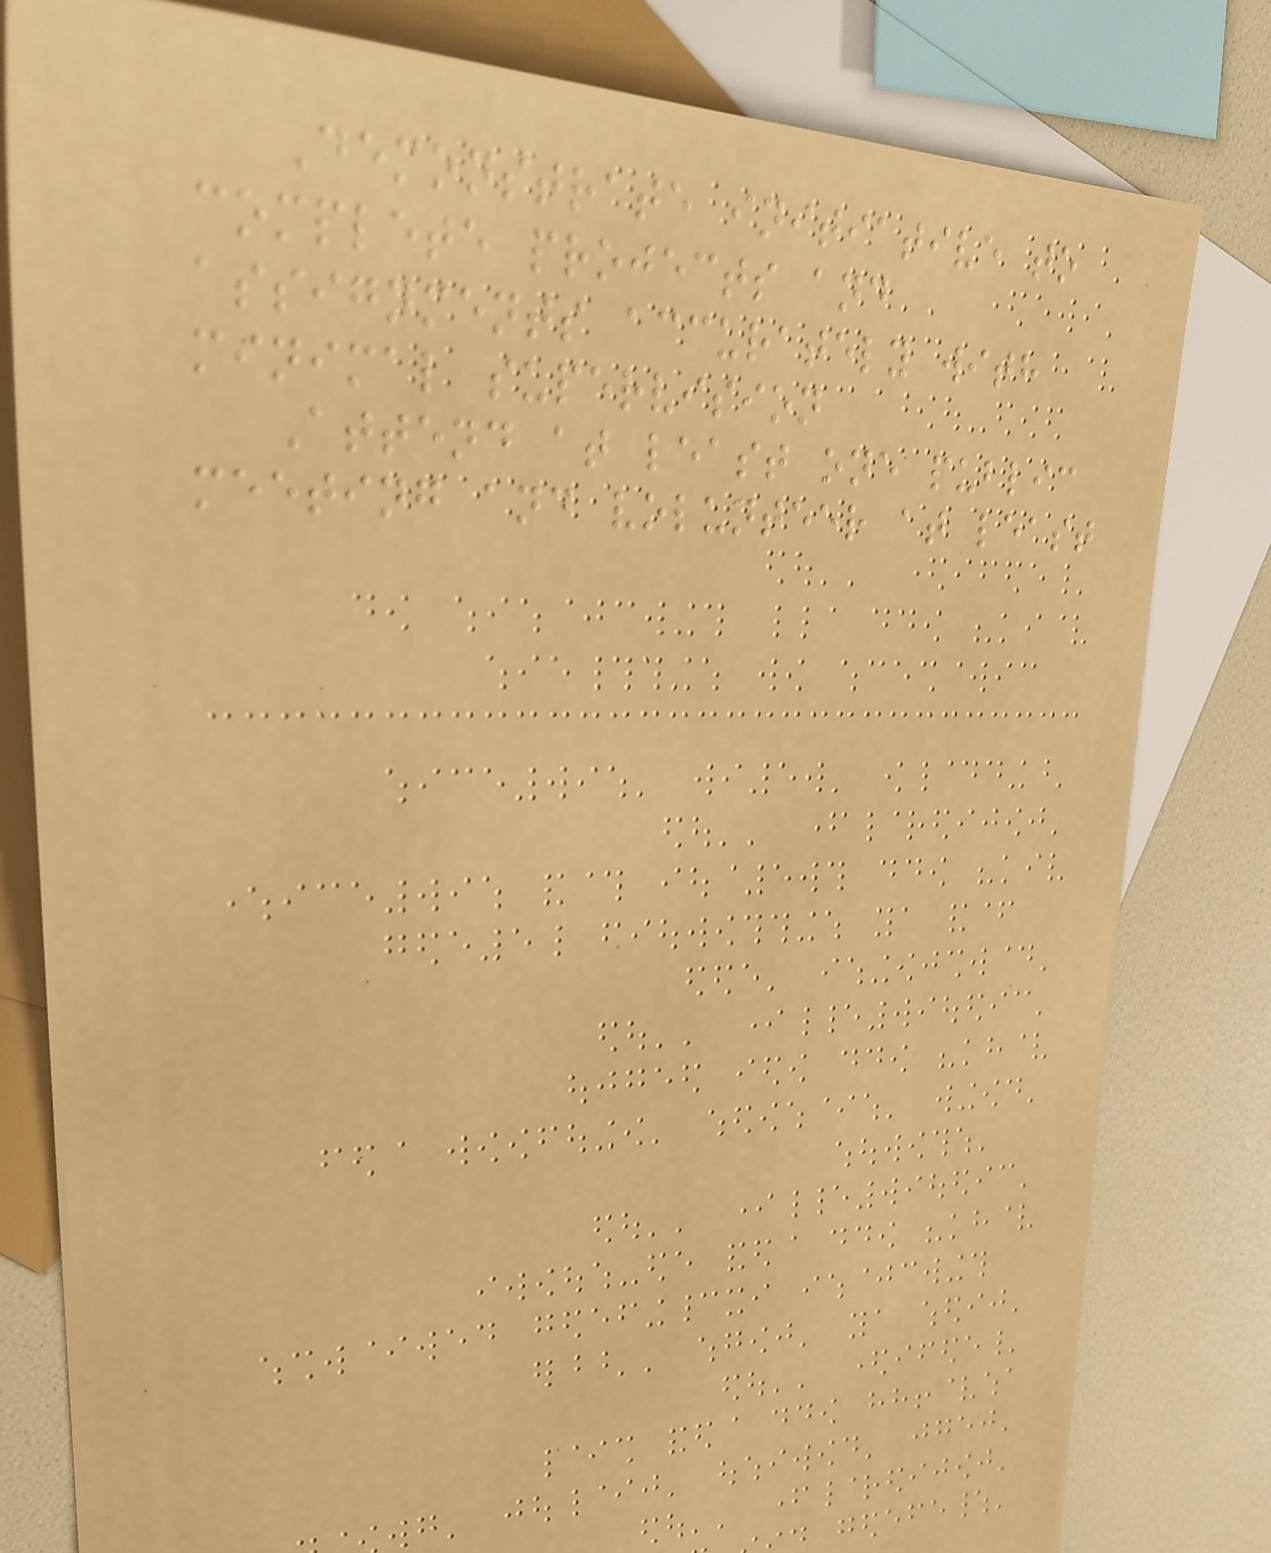Demonstrate initiative to
complete projects and
assignments accurately with
minimal supervision
Attend at least one public
meeting and volunteer at least
